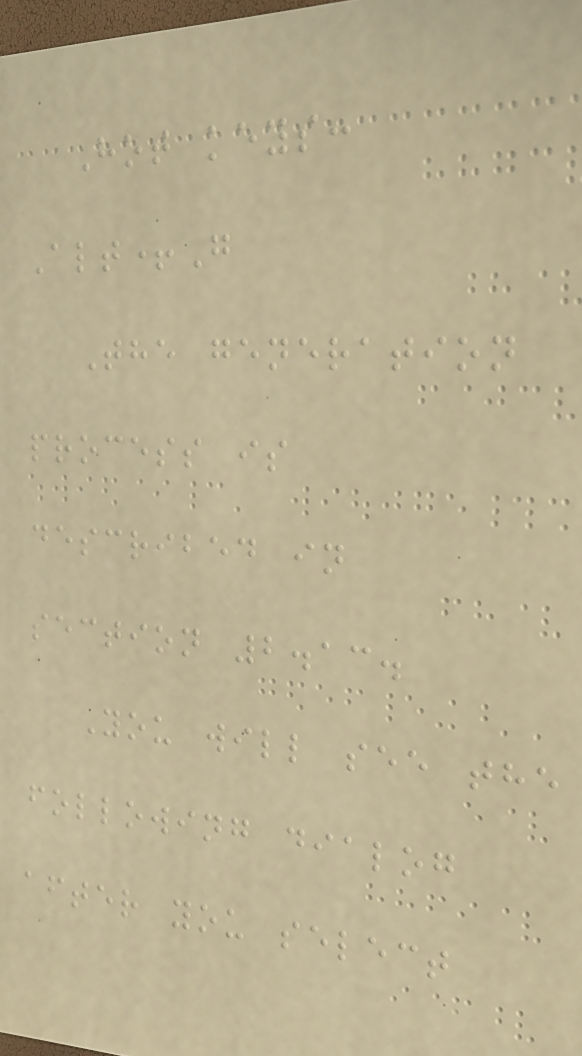Hot keys:
Alt+G
The generation
process is
described in
section 2.13.
You will see the
following dialog
after you select
